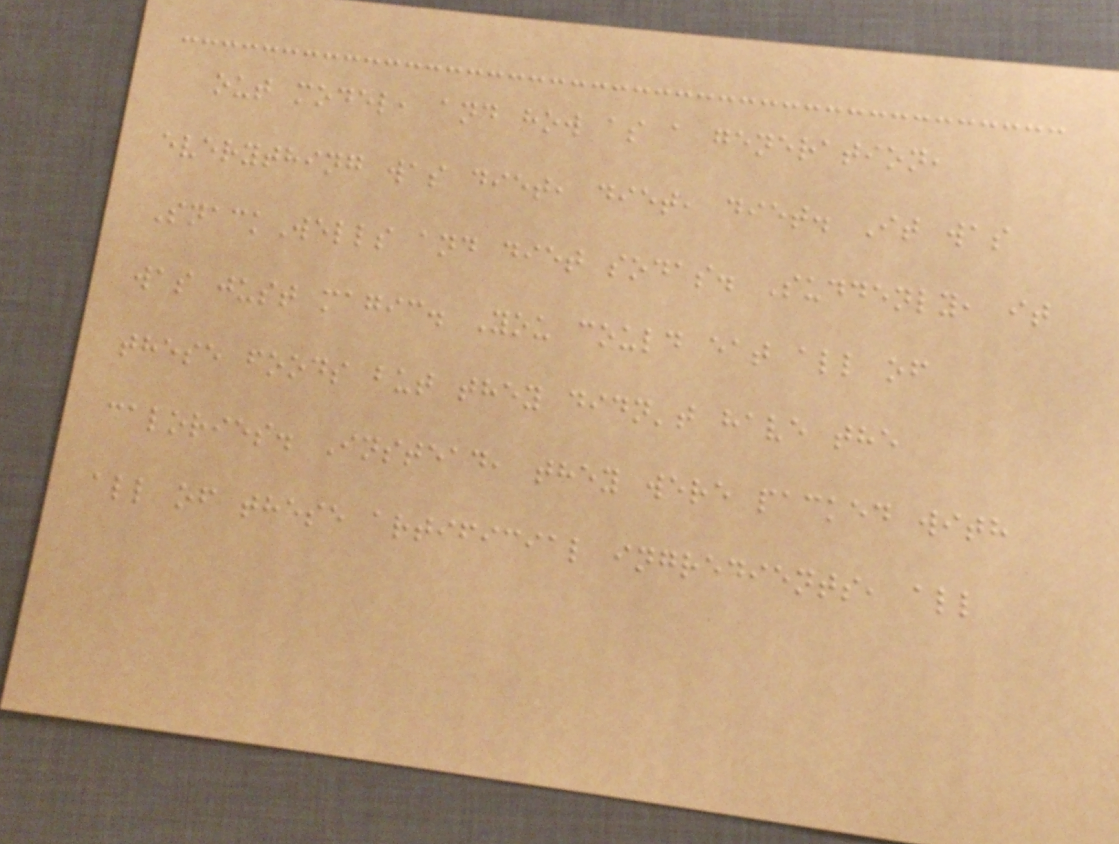out model, and how as a generation,
everything was diet, diet, diet. It was
SnackWells and diet sodas. Suddenly, it
was just magic. You could eat all of
these foods but they didn't have the
calories. Instead, they were packed with
all of these artificial ingredients, all
